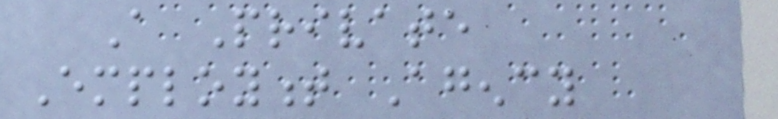A Private
Employment Agency
